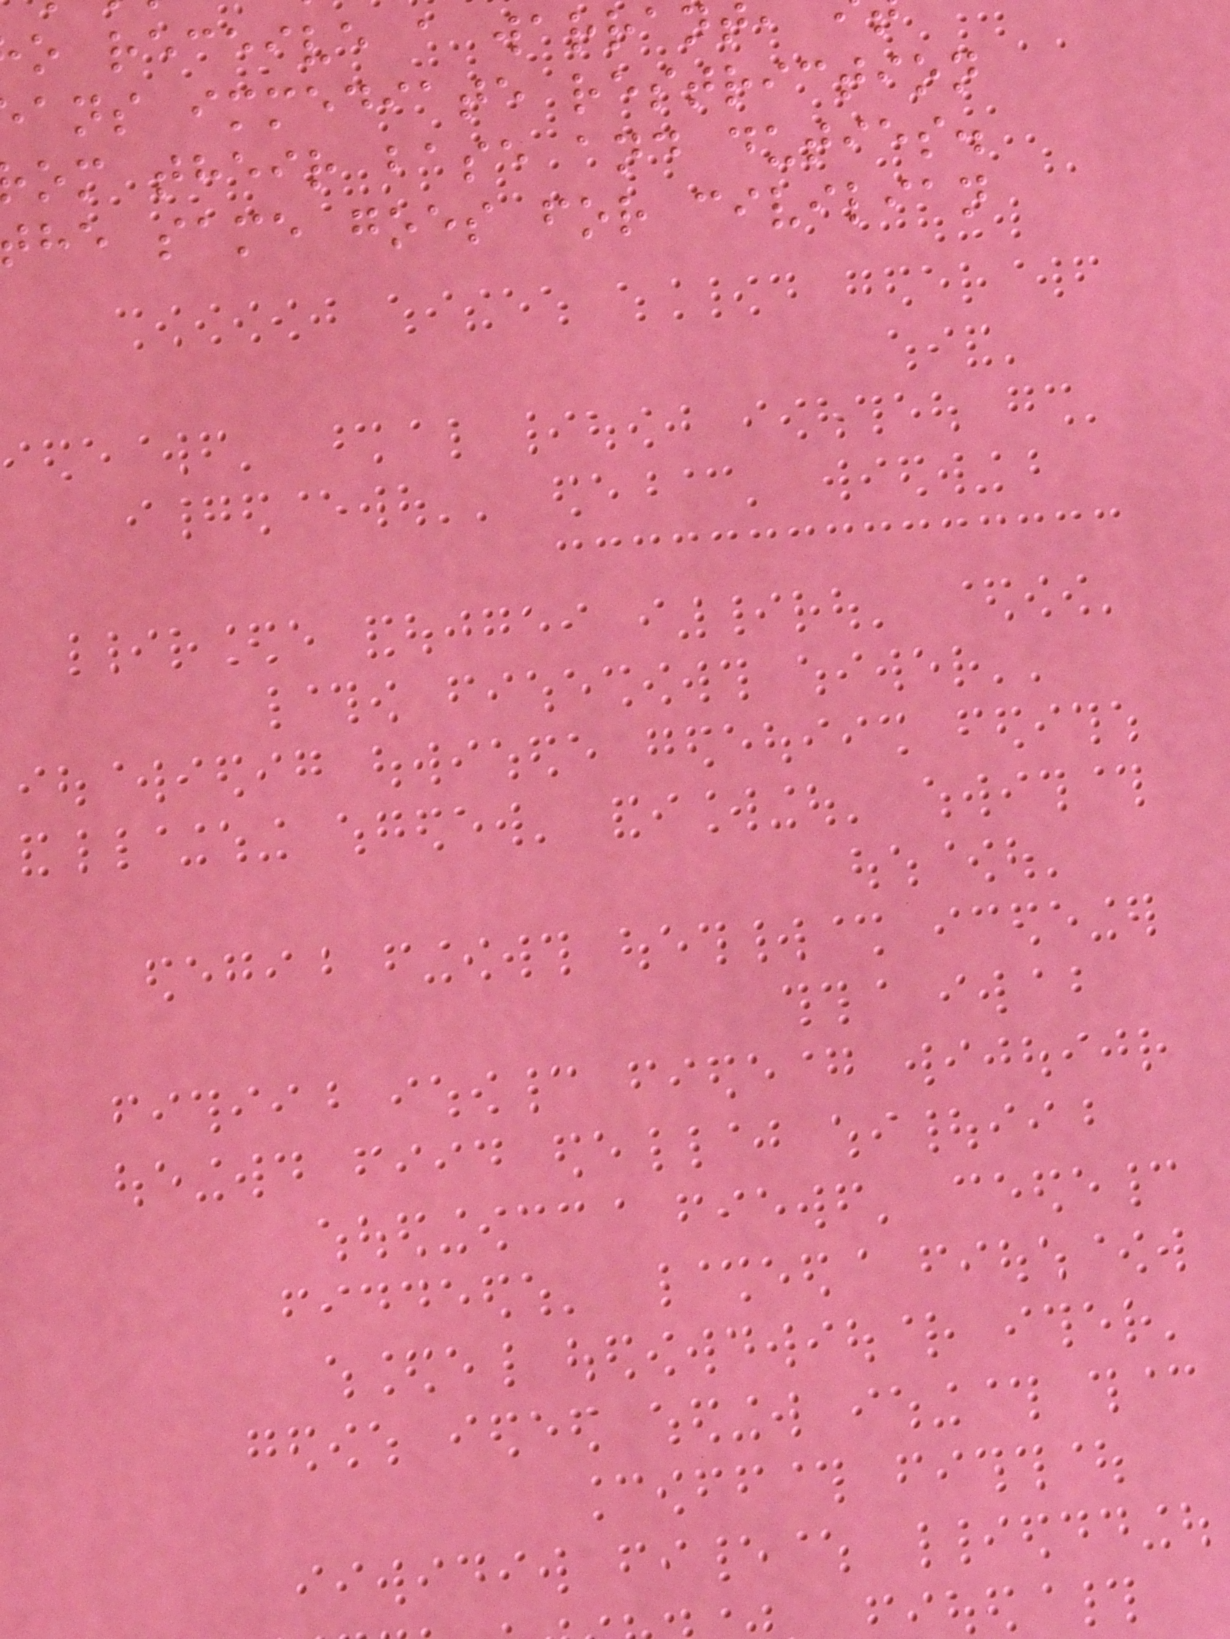o receive a warran
ans immediate restriction
om their base and duties.
he same goes for civilian
